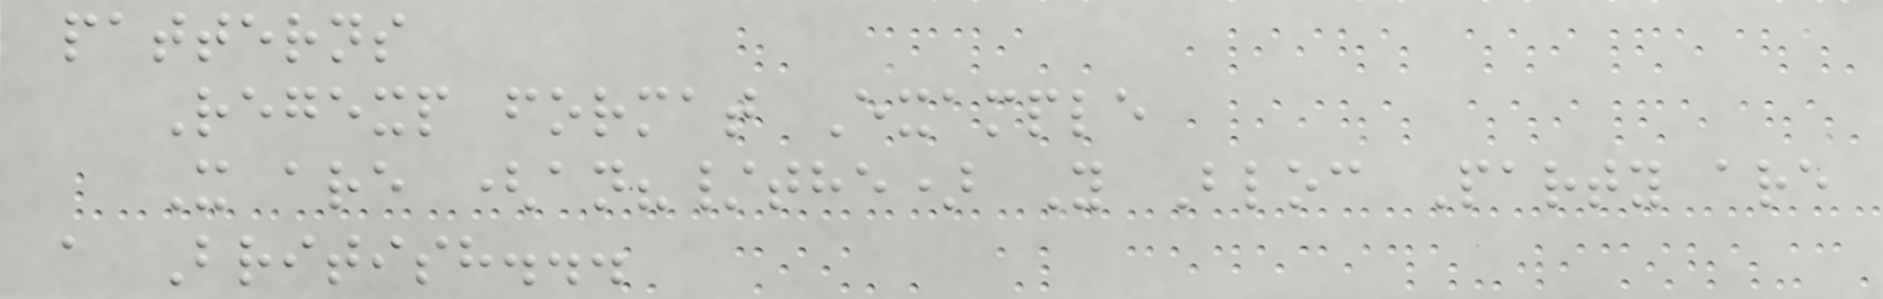patterns
Regexp format Example
X are (an?/the) Y Bloc Party are
a British...
